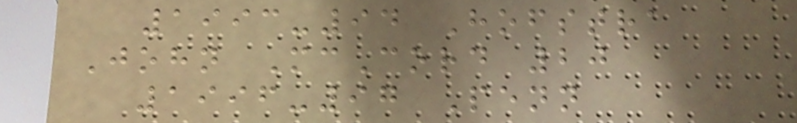1993-94 Hofstra
John McCord 20
1996-97 Penn
